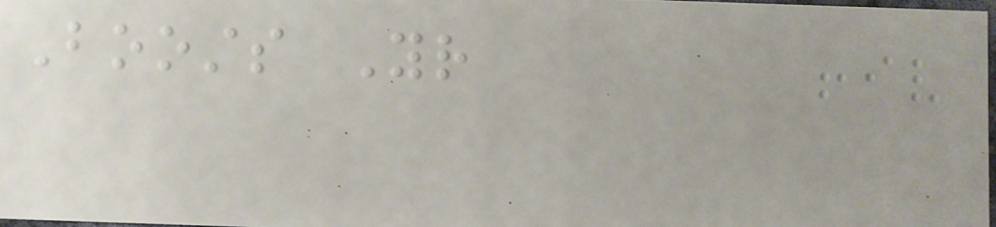Boosts Your
